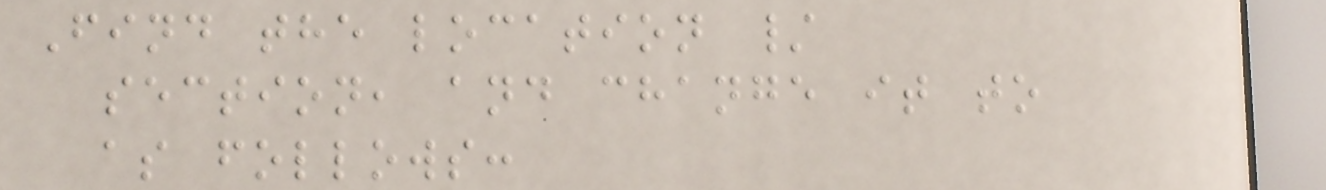Find the location /
section, and change it to
as follows:
